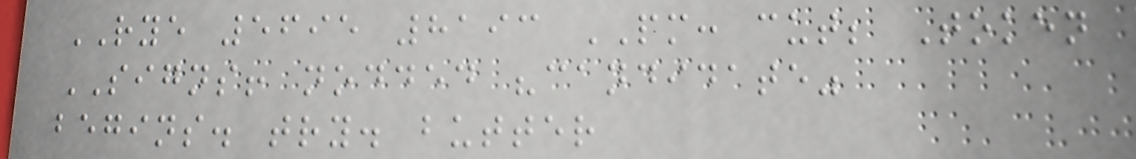RYE 5695 8193 PM: cut; Token
SIGNS! nodded "candidate"
begins. try. butter
